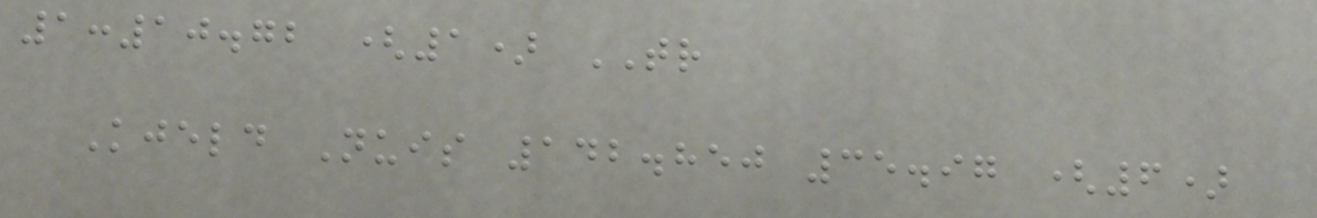1:10.72 (1) TR
Kjeld Nuis 142.850 35.97 (6)
